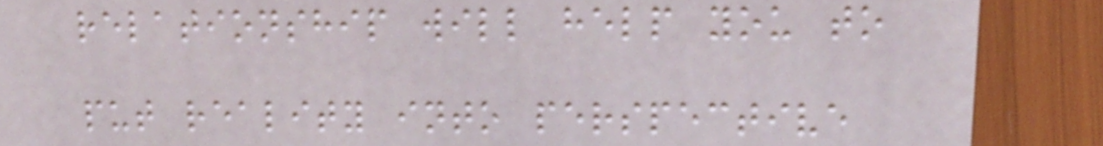relationship will help you to
put reality into perspective
